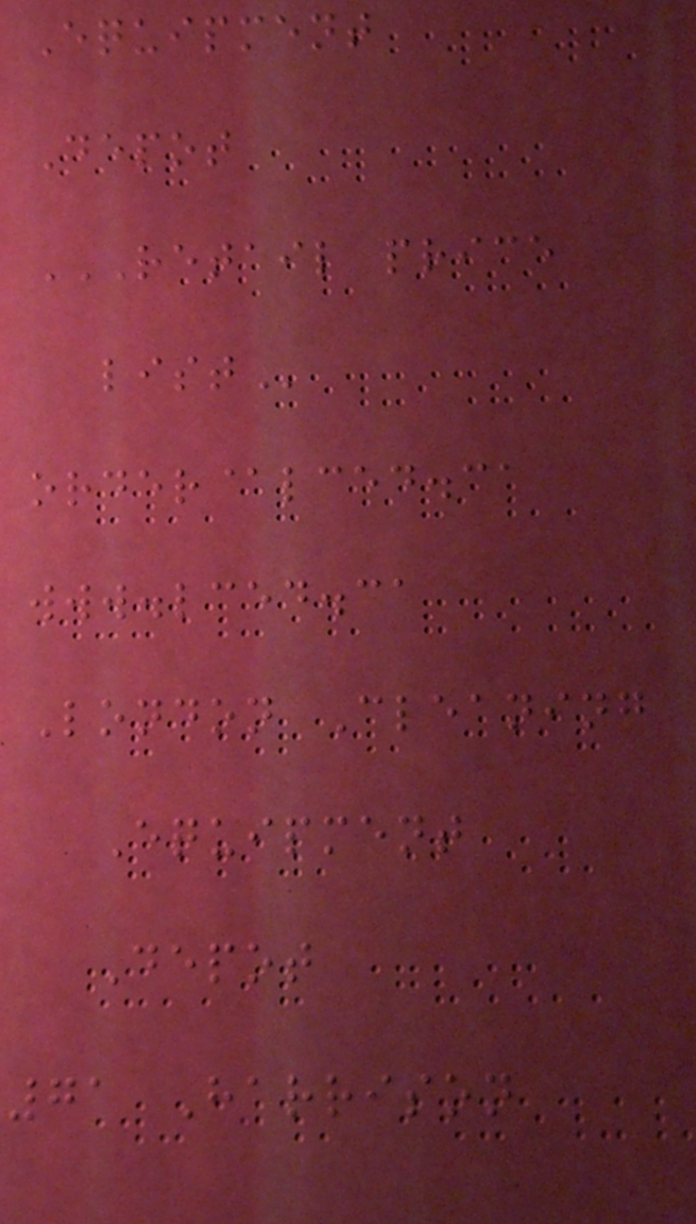Equipment
Depot
RETAIL PRICE
LIST
order@lced.ca
www.lced.ca
London Cleaning
Equipment
Depot
71 Harrison
